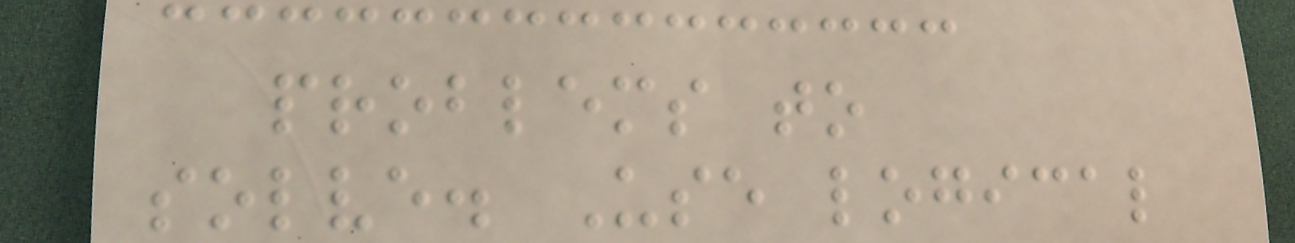problems to
solve. Use logical
